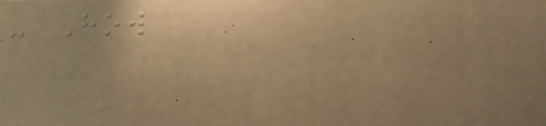- How
